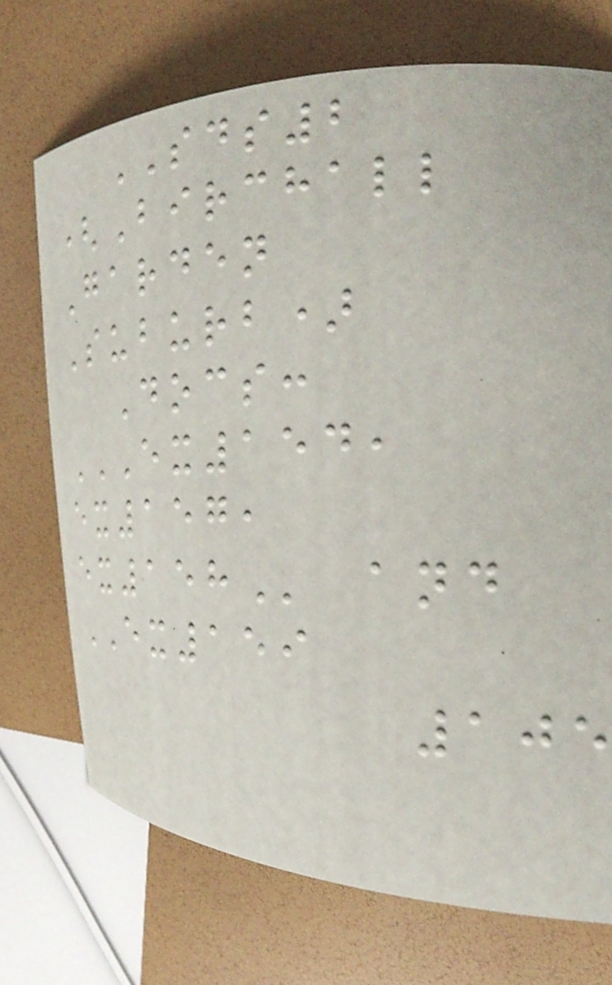SDS2
(Birchall
Garden
Suburb)
Docs:
EX154,
EX157,
EX158 and
EX159
105
